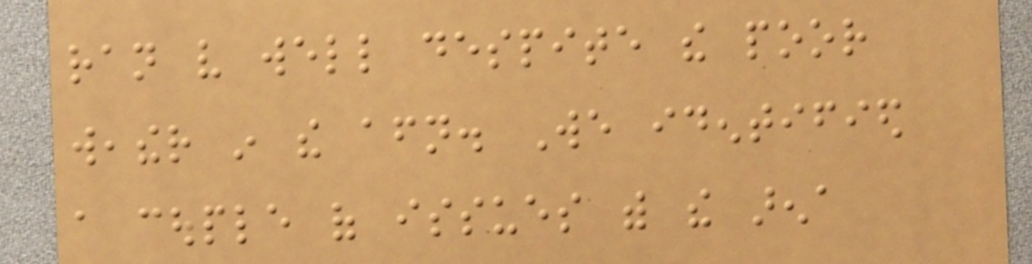ran very well despite the poor
weather in the afternoon. We identified
a couple of issues with the arena
